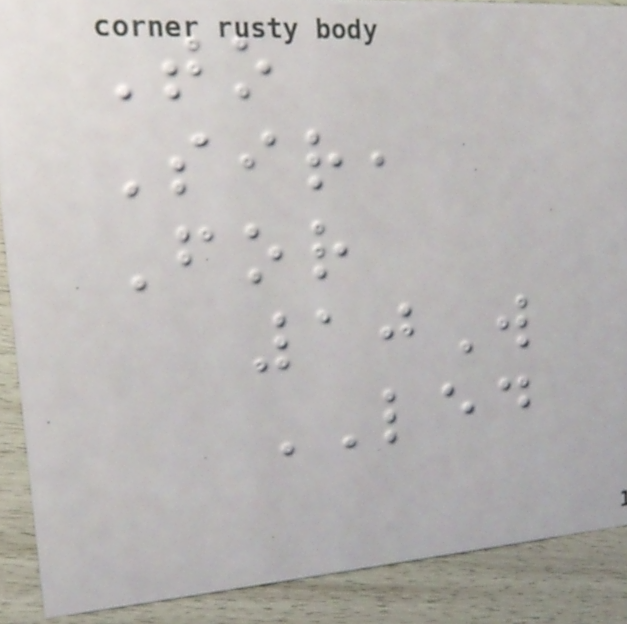To
Sir,
For
10W
LED
